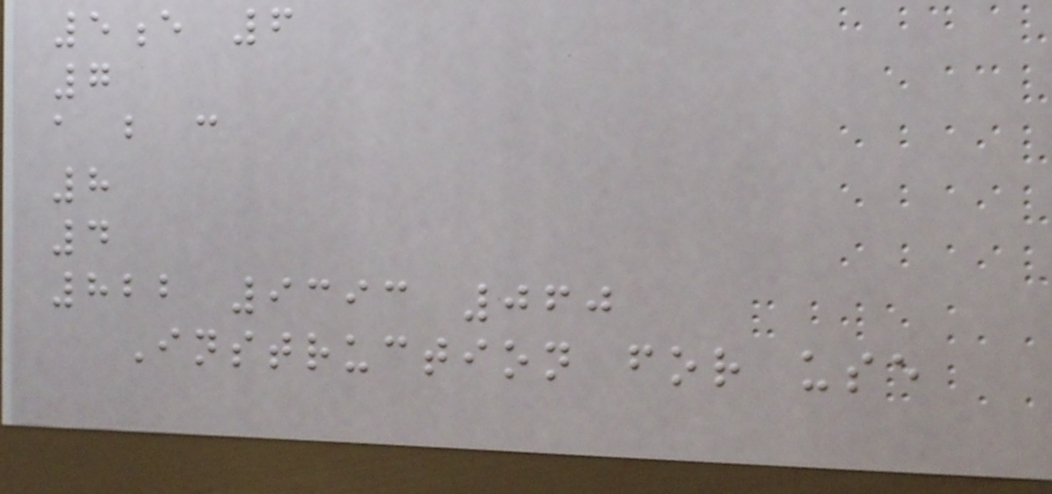5e 6
7
a b c
8
4
822 9393 060
Instruction for use
